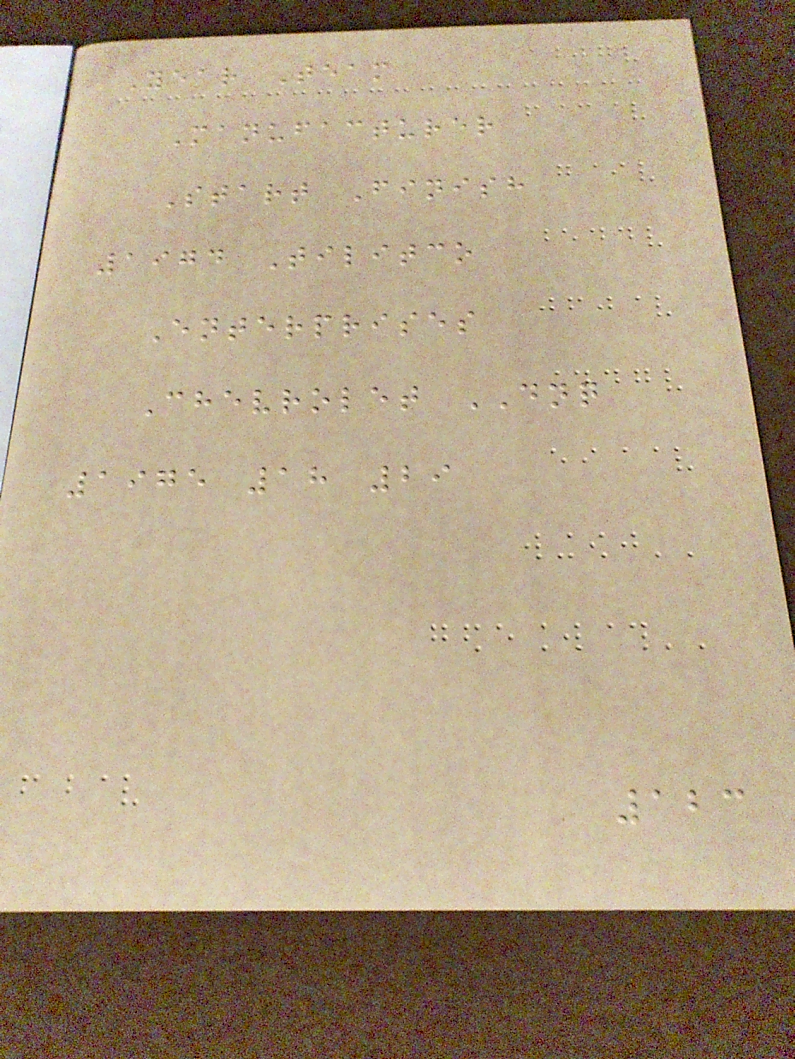Year Team
Manufacturer
Start Finish
1974 Tilitco
Enterprises
Chevrolet DNQ
1975 18 29
123
